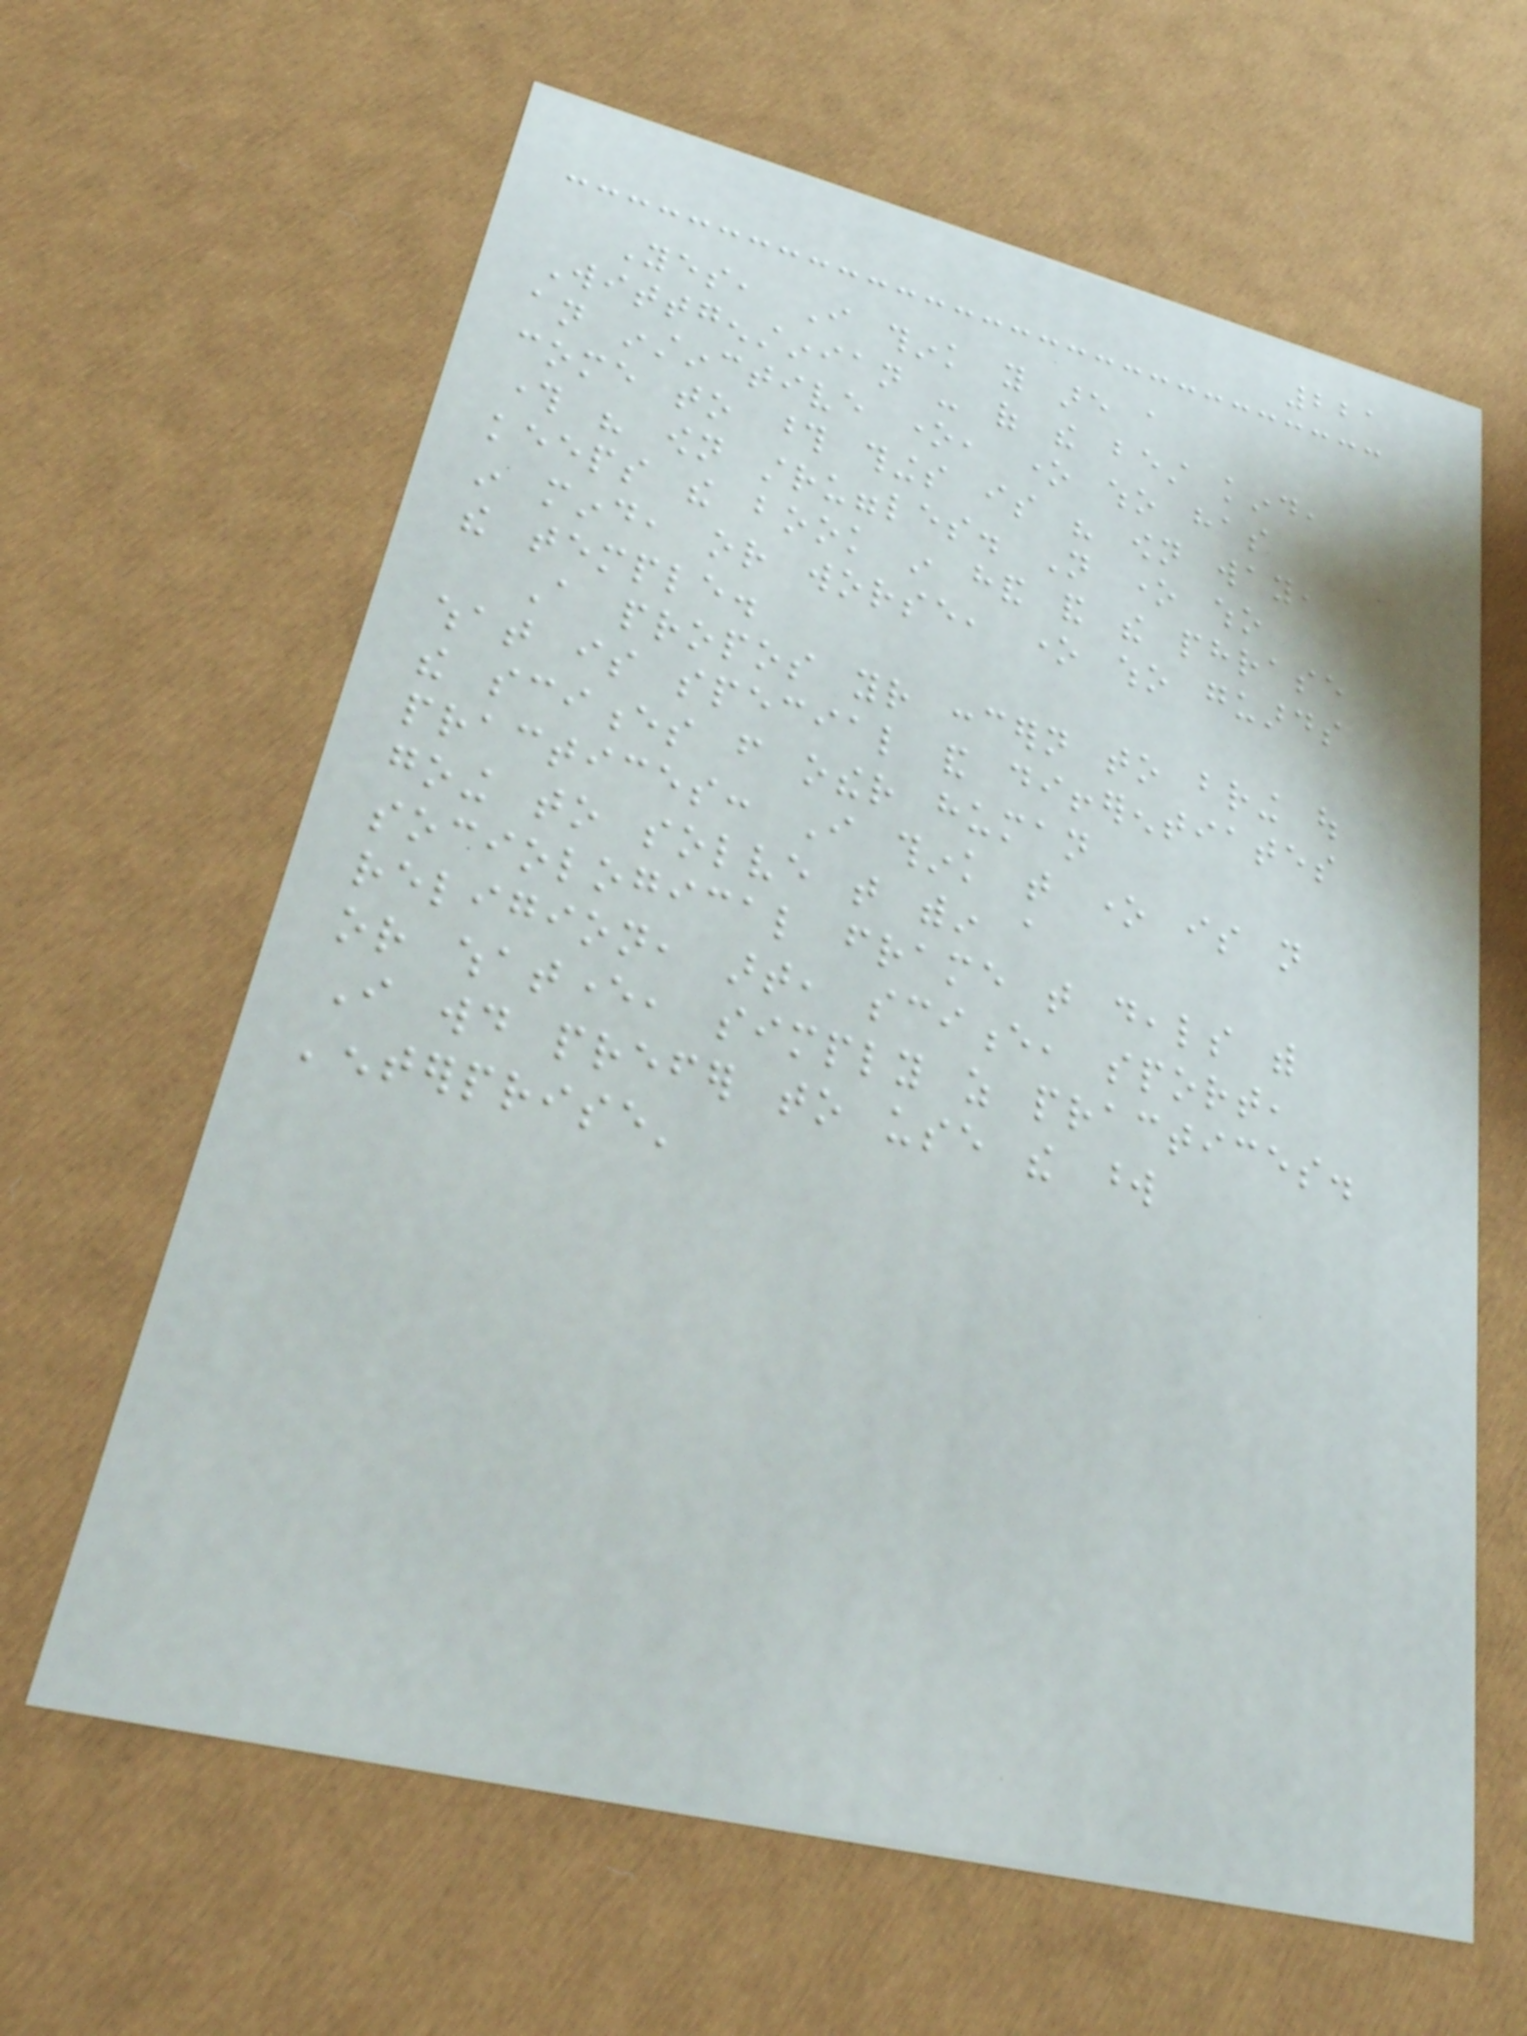221
Yes, I think you are a
Wittgenstinian - of the best kind,
an instinctive one, one who has
come to those things is his own way,
through his own struggles. Not one who
keeps the book in hand and the phrase
in mind, or worse, one who guards
the temple.
A propos your concern to bring out
what is special and differentiates
the sciences from other human
practices: I think that one is not
going to solve that within a
sociological frame that deals with
religion, art, science, sport,
or whatever, simply as practices.
I would prefer to use the word
'enterprise'
